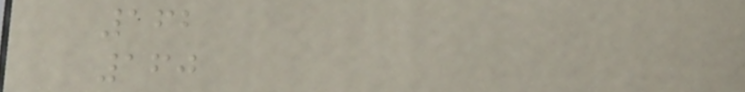162
160
